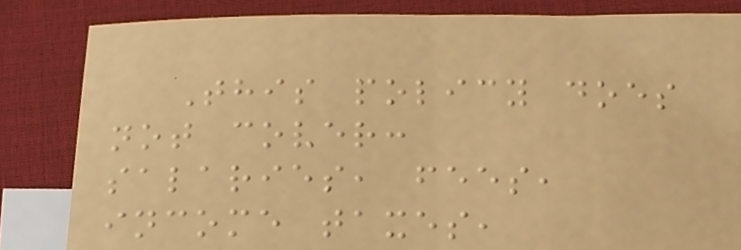This policy does
not cover:
salaries, fees,
income taxes,
